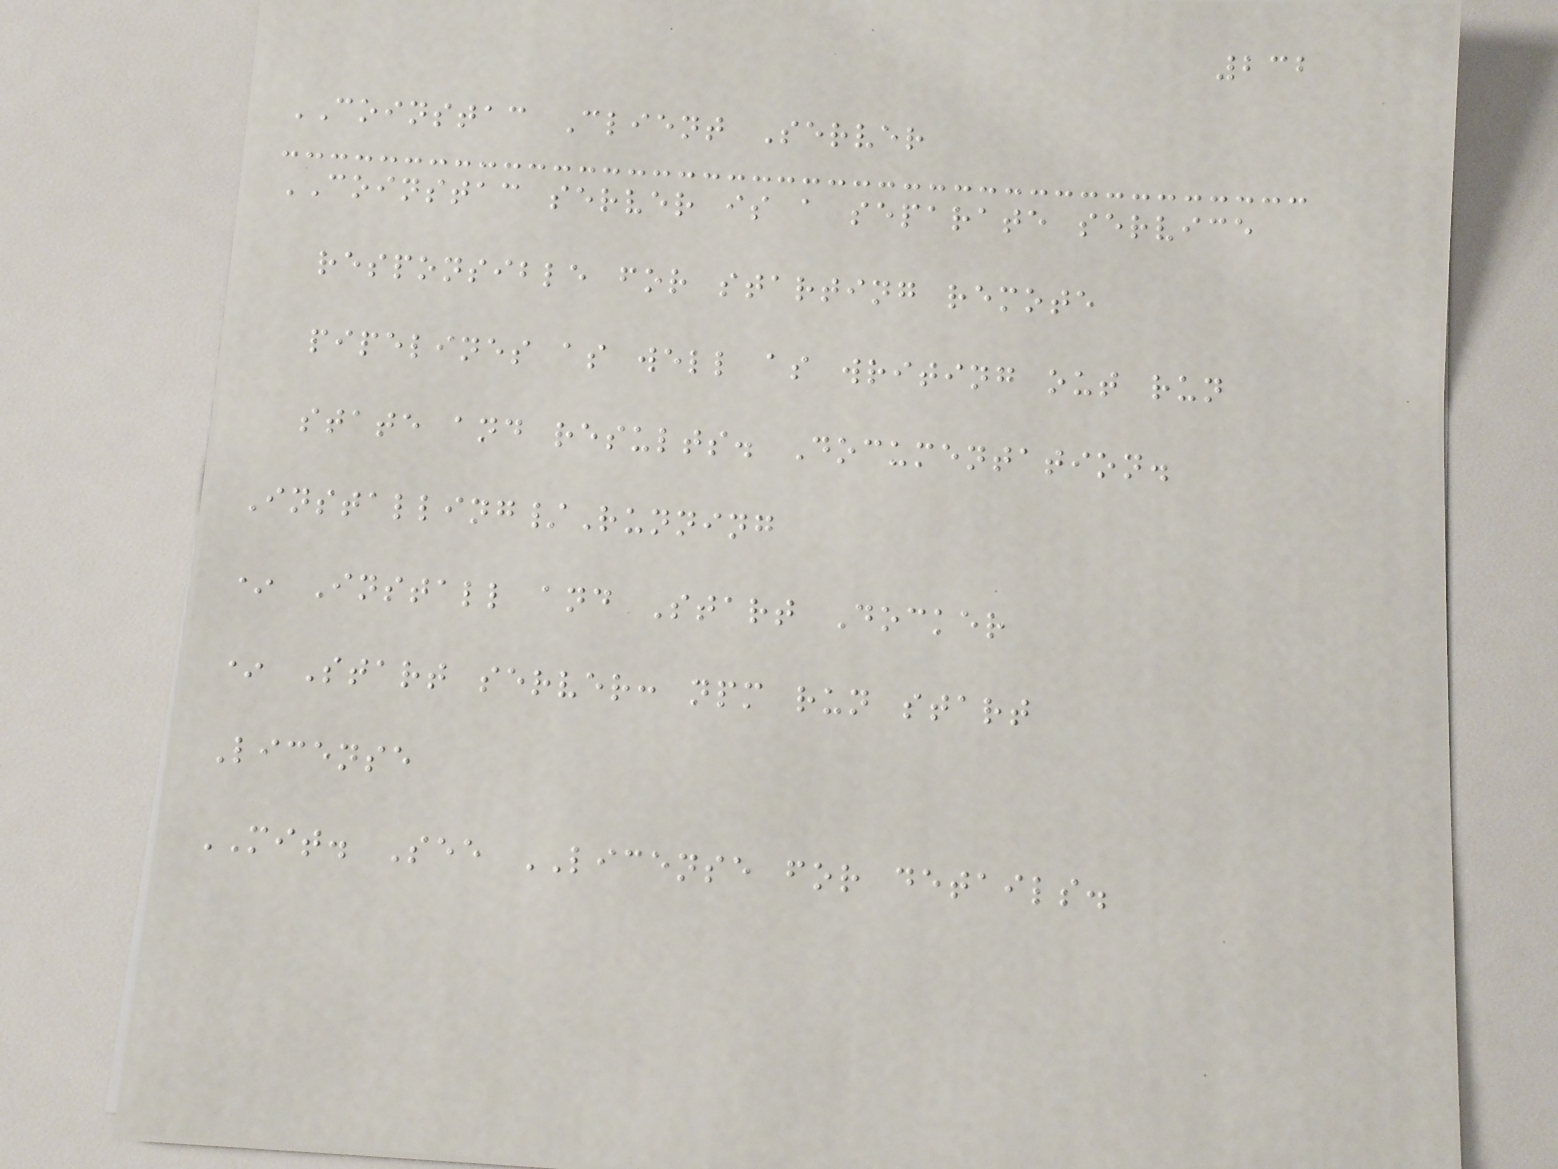232
COINSTAC Client Server
COINSTAC server is a separate service
responsible for starting remote
pipelines as well as writing out run
state and results. Documentation.
Installing/Running
* Install and Start Docker
* Start server: npm run start
License
MIT. See LICENSE for details.
